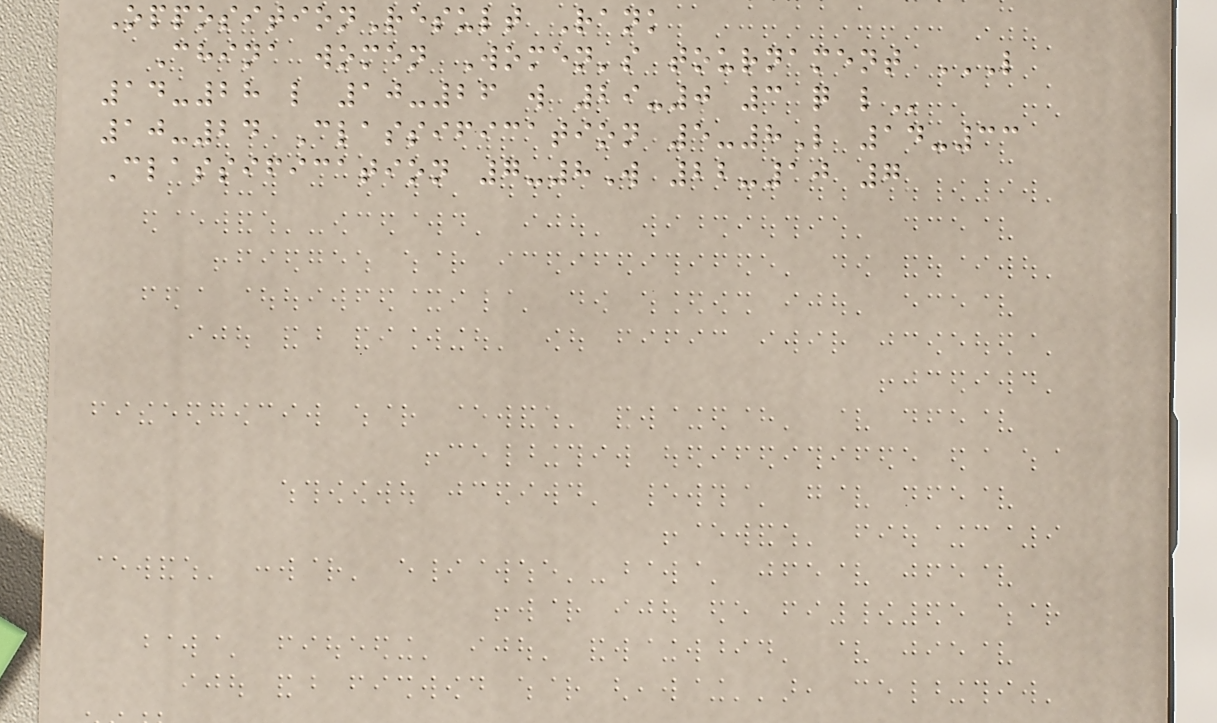OppositionResult Rank
China women Women's tournament L
14-28 L 10-26 W 29-0 3 Q L
10-24 Classification 5-8L 14-33
Classification 7-8W 22-10 7
